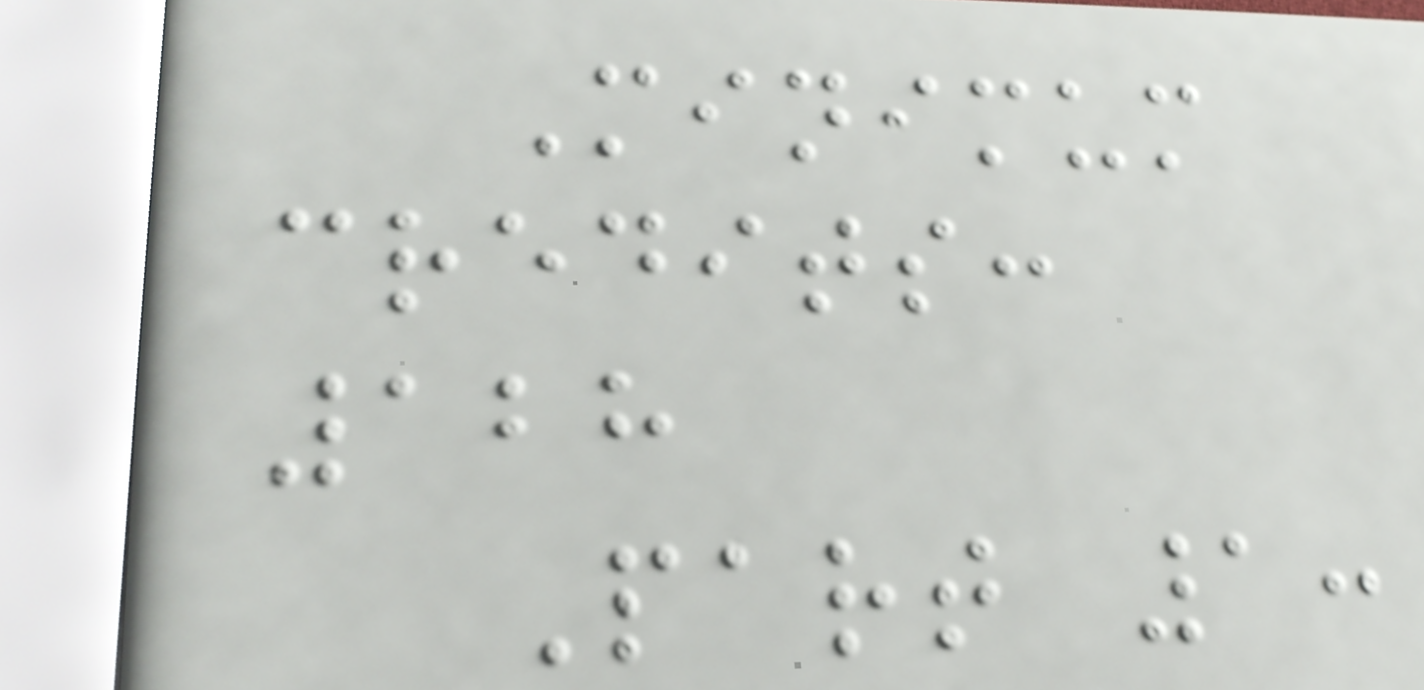Minimum
credits:
128
Part 1:
